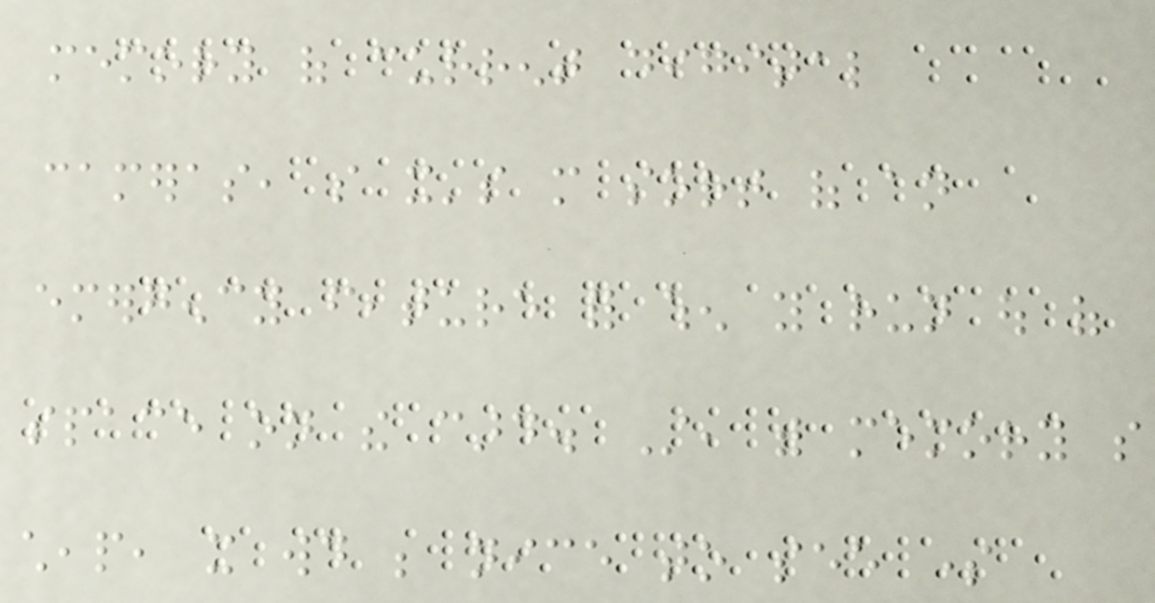memory of current digital
cameras, so it's more sort of an
emergency feature for when you run out of
space on the card. Still, with memory so
cheap, it would be nice to see some
